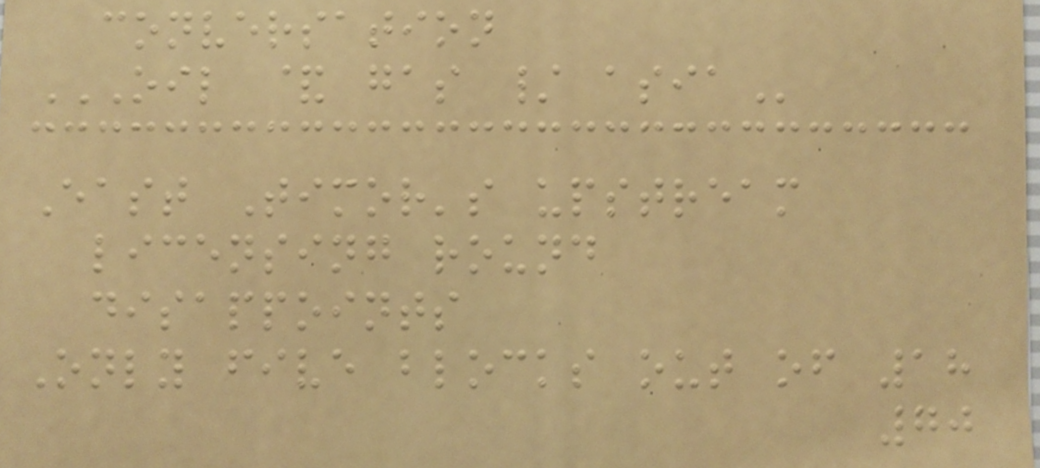conversation
OIL & GAS / ASIA
East Timor's upstream
licensing round
disappoints
Only five blocks out of 18
70
